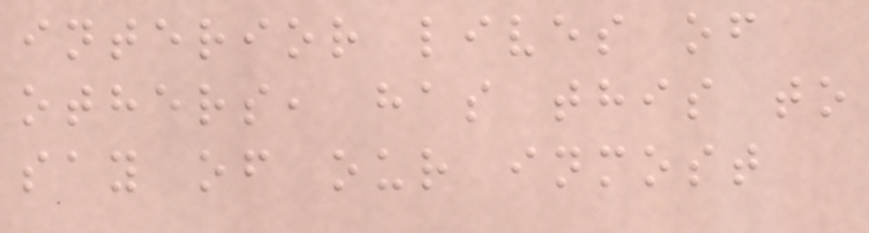interior lives of
others, has this to
say of our inmost
